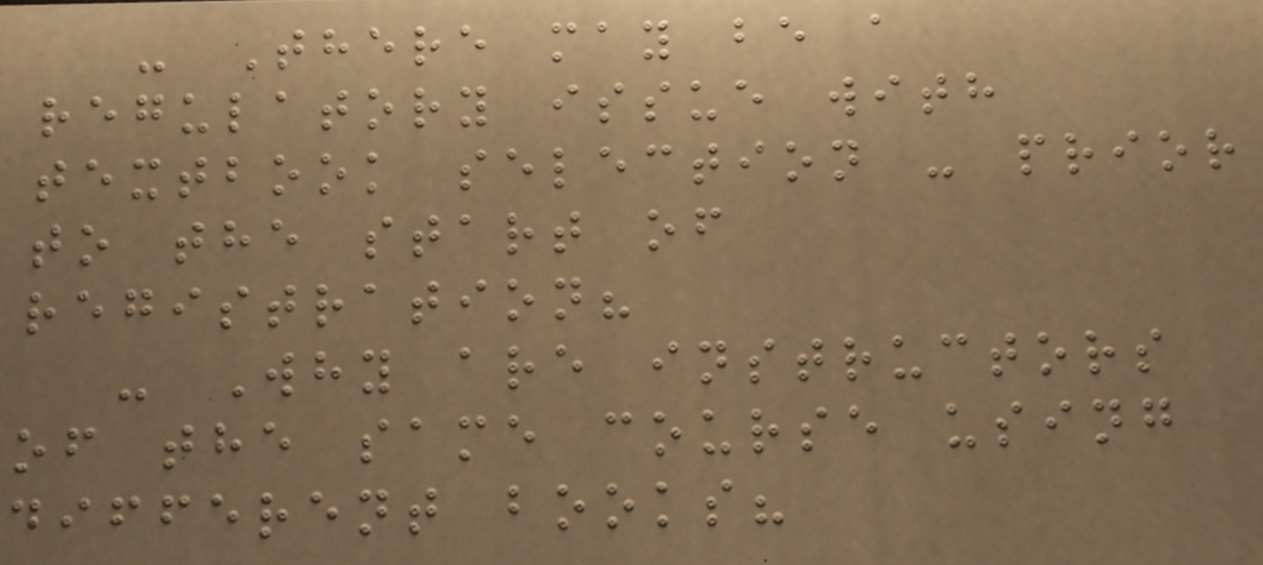- There may be a
regulatory issue with
textbook selection - prior
to the start of
registration?
- Why are instructors
of the same course using
different books?
